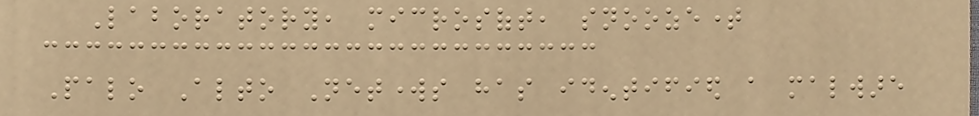Laboratory, microsoft, snoozetime
Palo Alto Networks has identified a malware
